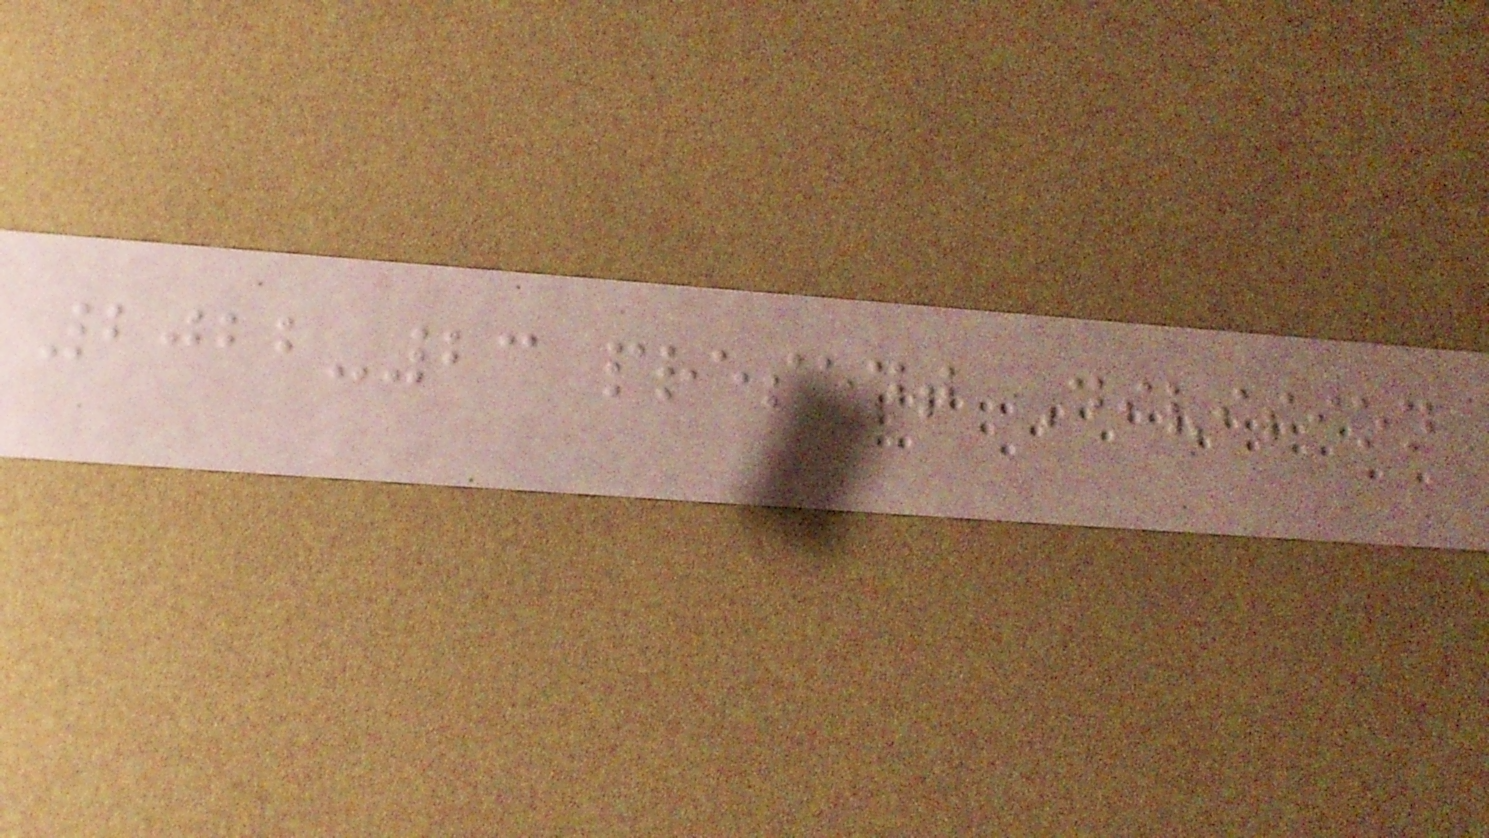2022-23 present Division
